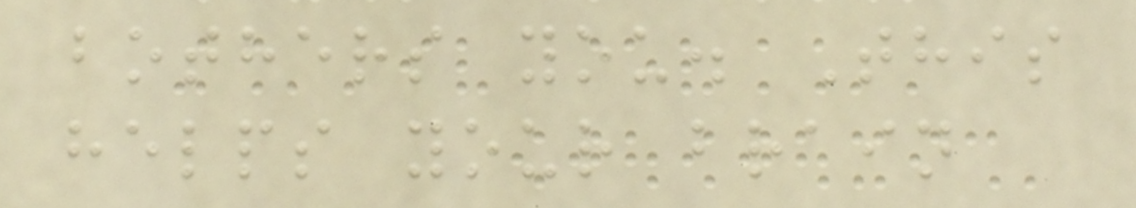bothers you. This
helps your brain
